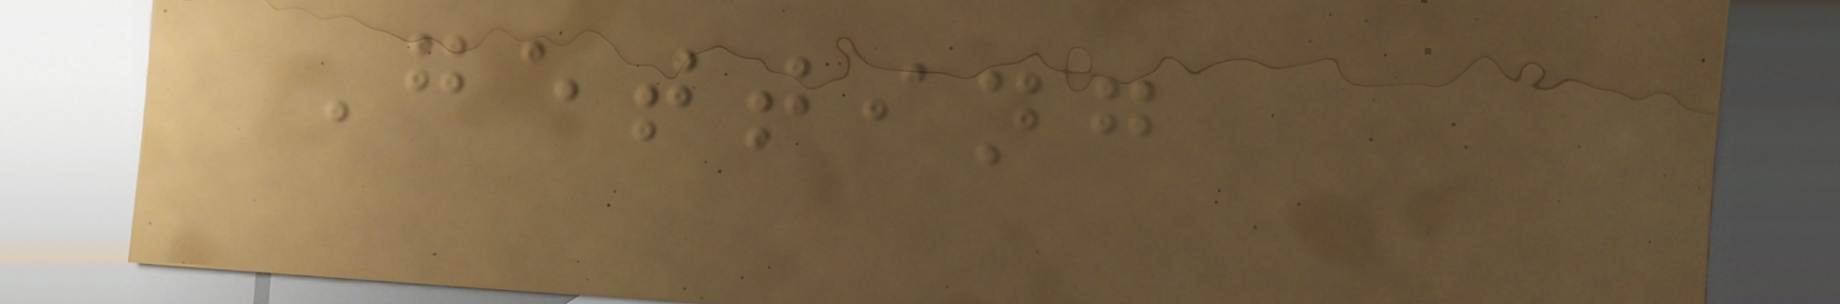Getting
